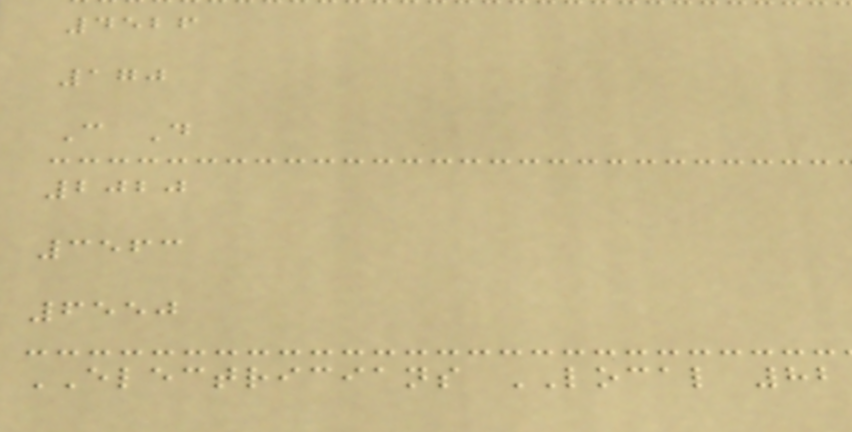4526
170
C D
2020
3563
6550
ELECTRICIANS LOCAL 82
